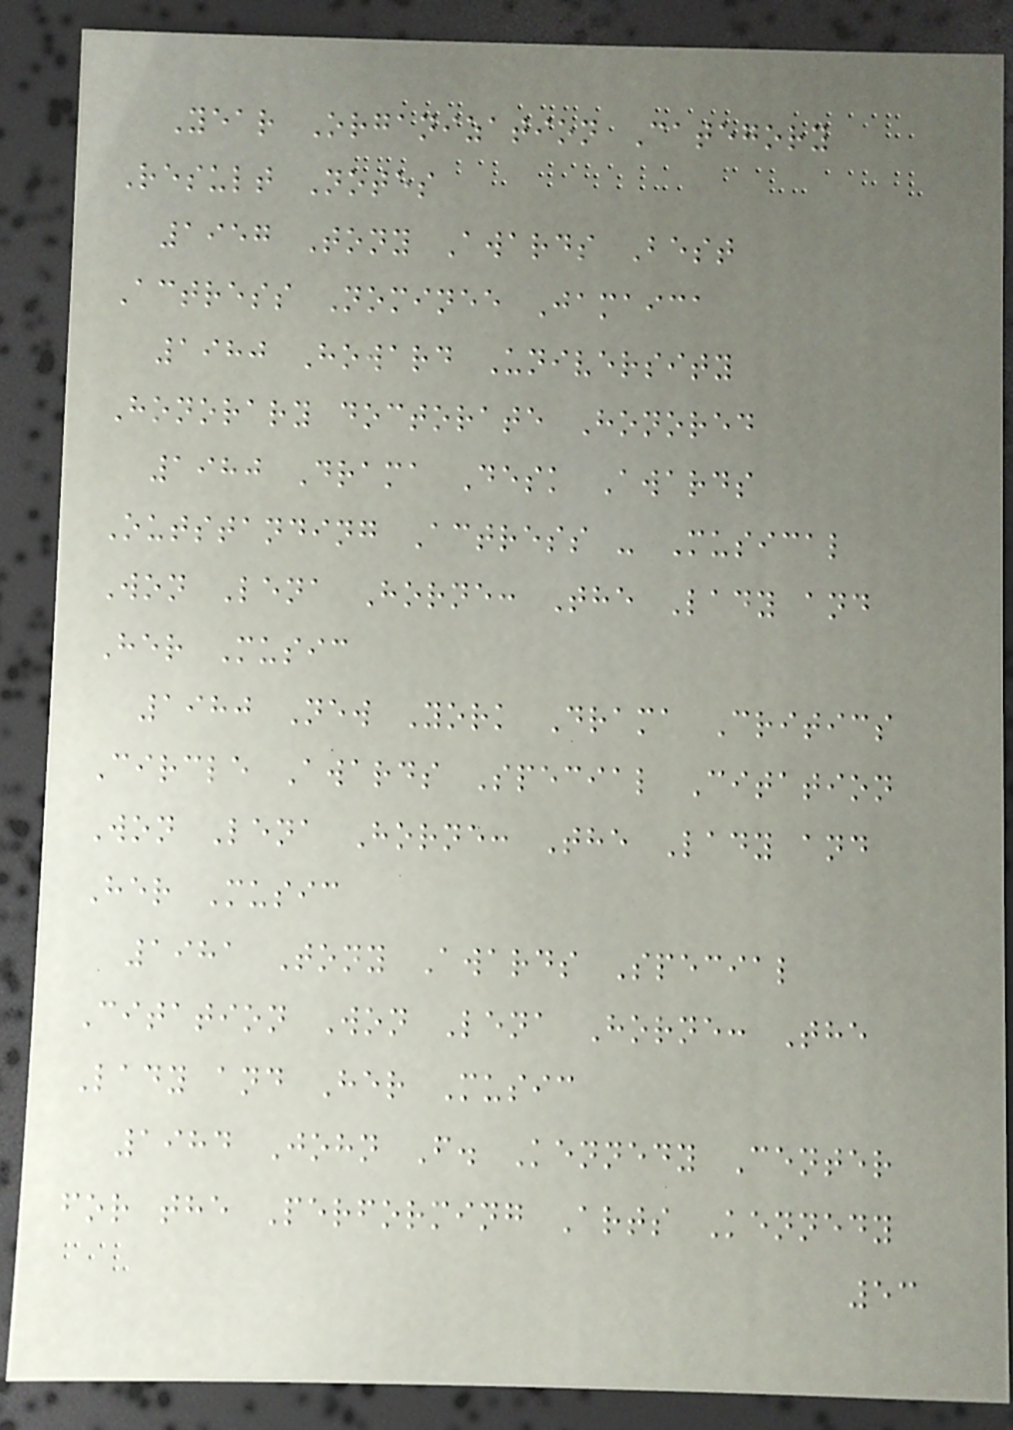Year Organization Category
Result Notes
1957 Tony Awards Best
Actress Nominee Jamaica
1980 Howard University
Honorary doctorate Honored
1980 Drama Desk Awards
Outstanding Actress - Musical
Won Lena Horne: The Lady and
Her Music
1980 New York Drama Critics
Circle Awards Special Citation
Won Lena Horne: The Lady and
Her Music
1981 Tony Awards Special
Citation Won Lena Horne: The
Lady and Her Music
1984 John F. Kennedy Center
for the Performing Arts Kennedy
53
